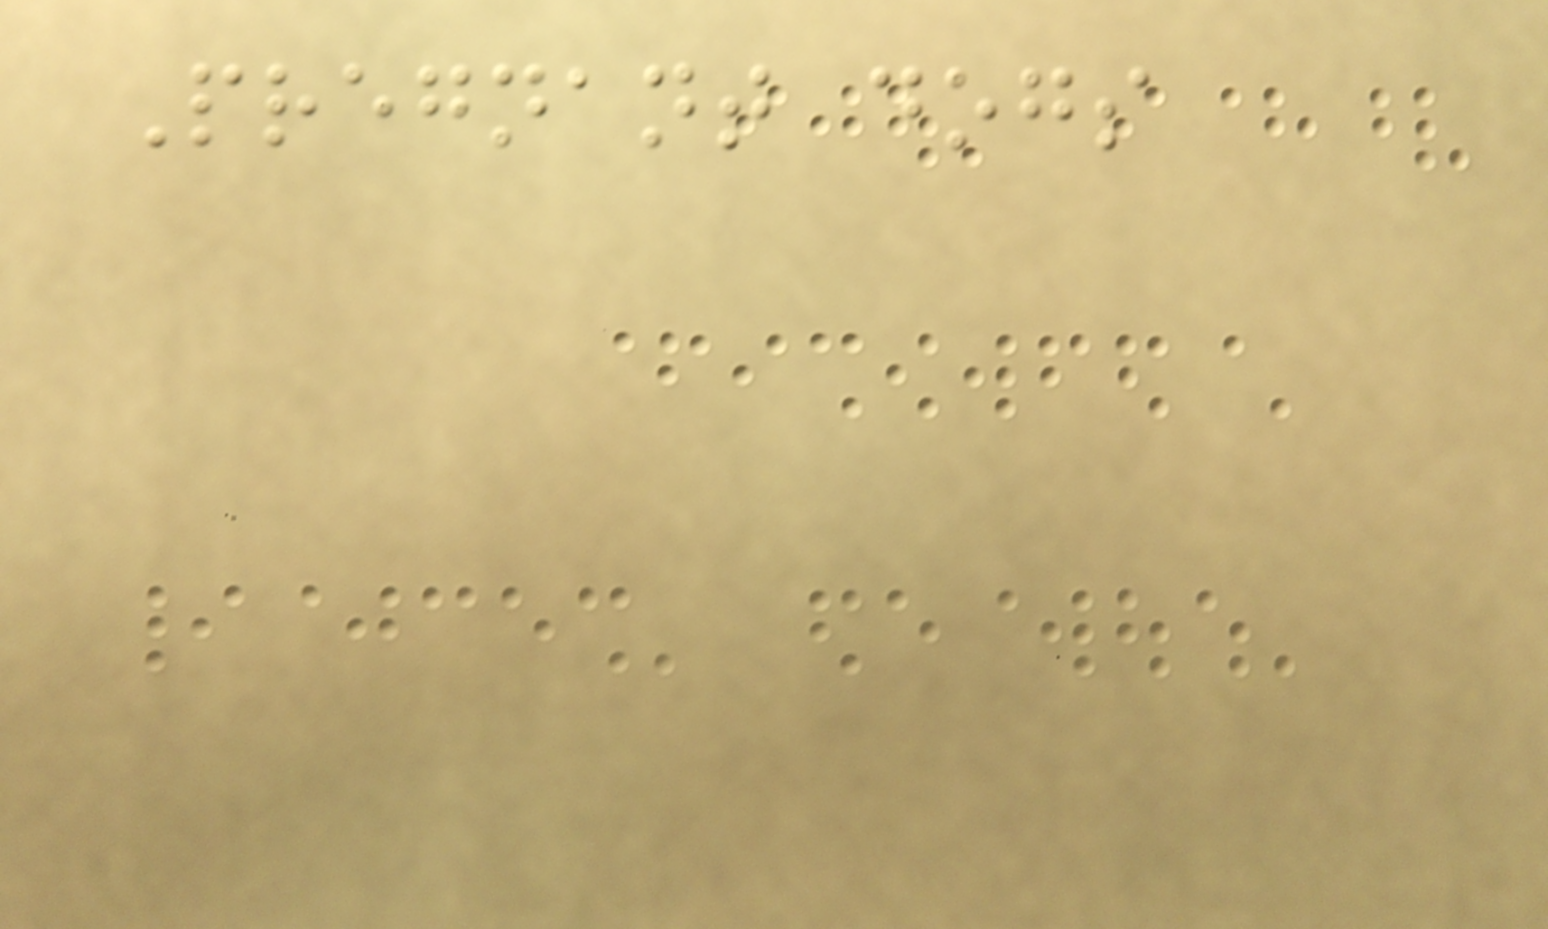Pregnant dogs
